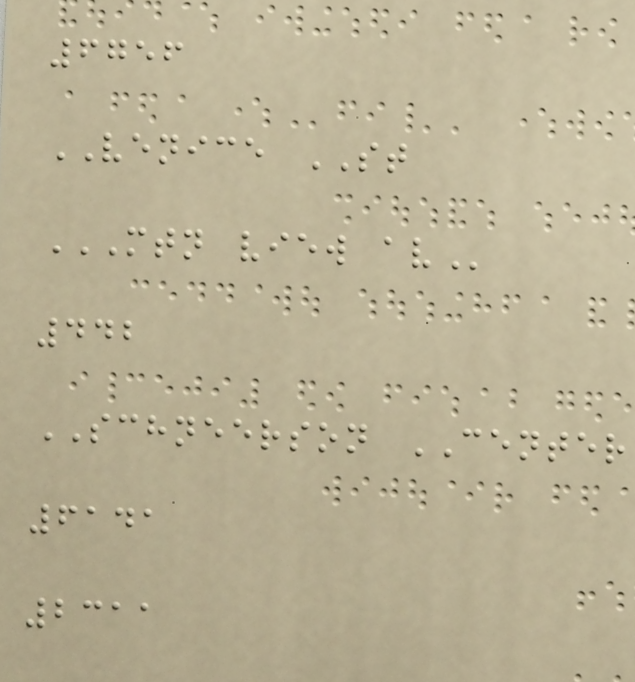6756
VENICE ST
MTN VIEW AV
442
SCHNEERSON CENTER
6141
2311
